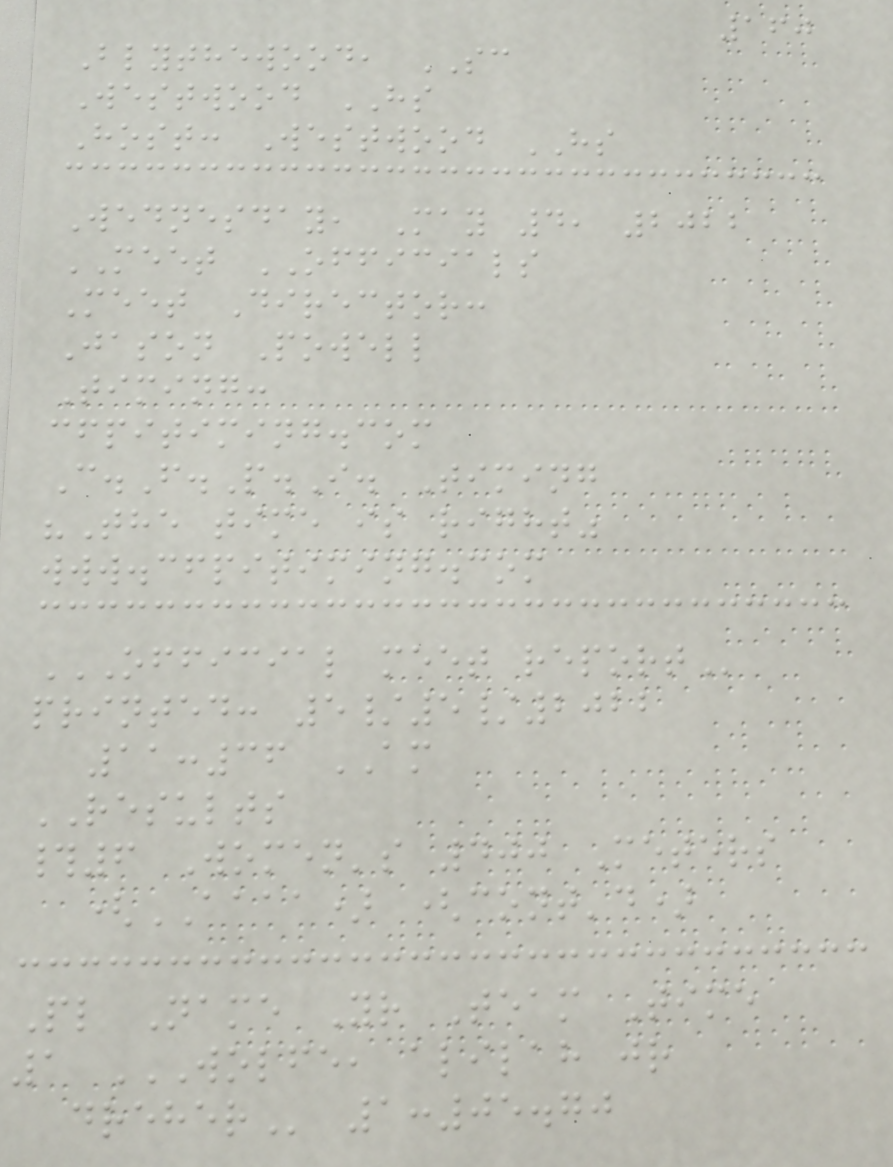160
Blythewood, SC
Westwood HS
Host: Westwood HS
Wednesday, May 4, 2022
MEET OFFICIALS
Meet Director:
Jason Powell
Timing:
cfpitiming.com
C.F.P.I. Timing
"The time is right"
www.cfpitiming.com
OFFICIAL MEET REPORT
printed: 5/5/2022
11:36 AM
RESULTS
#6 Women's 400 Meters
(AAAA) (cont'd)
Pl Name Yr Team Time
1 WOLFE, ALILAH JR
DREHER 1:05.70
